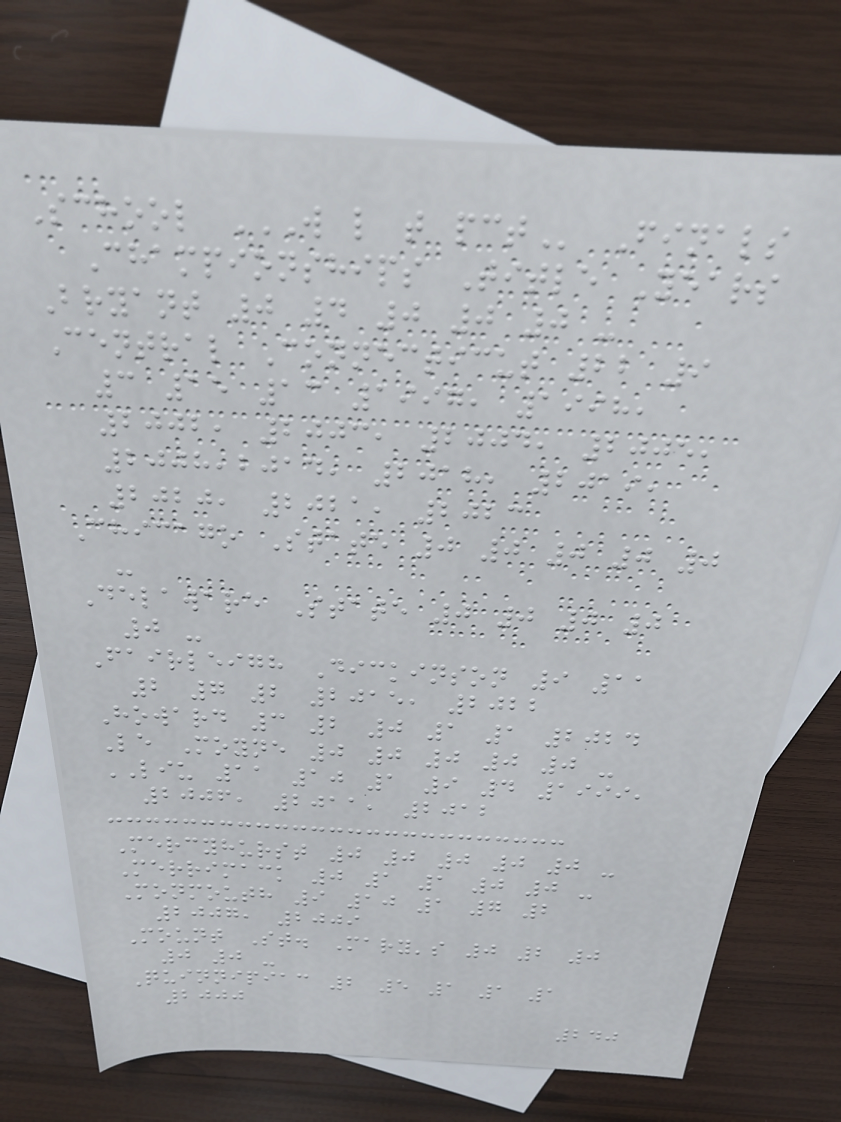School W L T PCT Finals
Championships Title Years
Bryant 0 4 0 0 0 -
Central Connecticut 22 9
3 15 13 1997, 1998,
2002, 2003, 2004, 2005,
2008,2014, 2018, 2019,
2020, 2021, 2023
Chicago State 0 0 0 0 0
-
Delaware State 0 0 0 0
0 -
Fairleigh Dickinson 9 11
2 7 2 2015, 2022
Howard 3 2 0 1 1 2024
Le Moyne 0 0 0 0 0 -
LIU 11 10 1 9 4 1999,
2006, 2011, 2012
Mercyhurst 0 0 0 0 0 -
Merrimack 0 1 1 0 0 -
Monmouth 9 10 1 7 2
2007, 2009
Mount St. Mary's 0 2 0
0 0 -
Quinnipiac 2 5 1 1 1
2000
240
